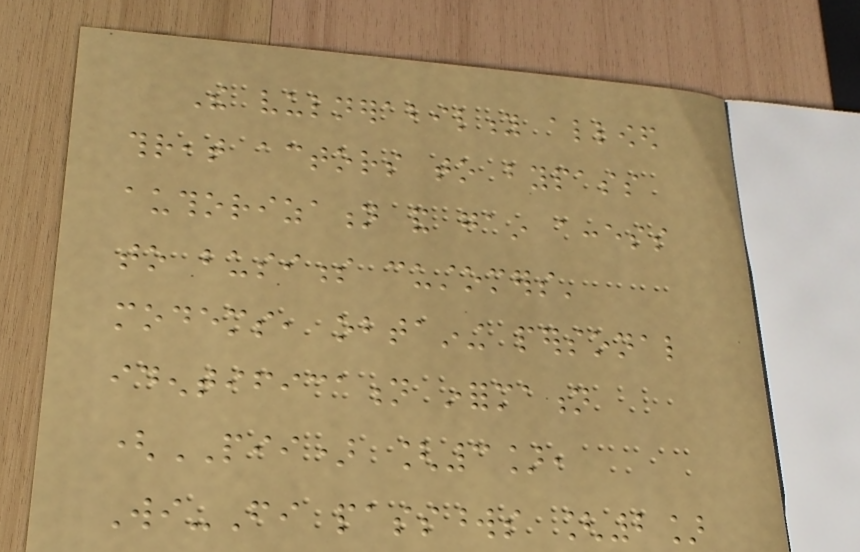The vulnerability allowed
threat actors to bypass
authorization and gain access
to business customers'
modems, obtaining personal
identification information
(PII) [3],
Wi-Fi passwords [2]
